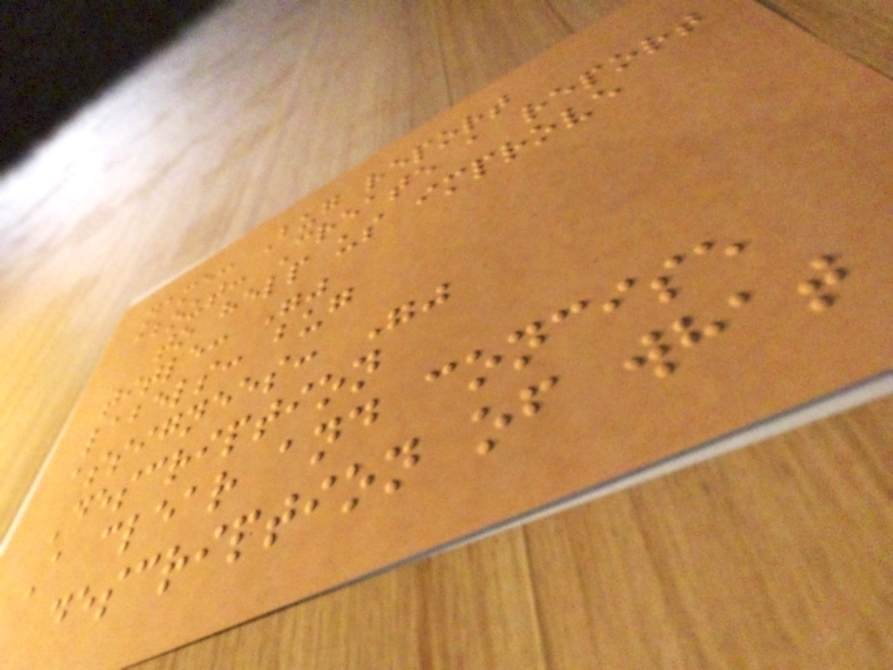name: Bug report
about: Create a report
to help us improve
title: ""
labels: bug
assignees: ""
Description
A clear and concise
description of what
